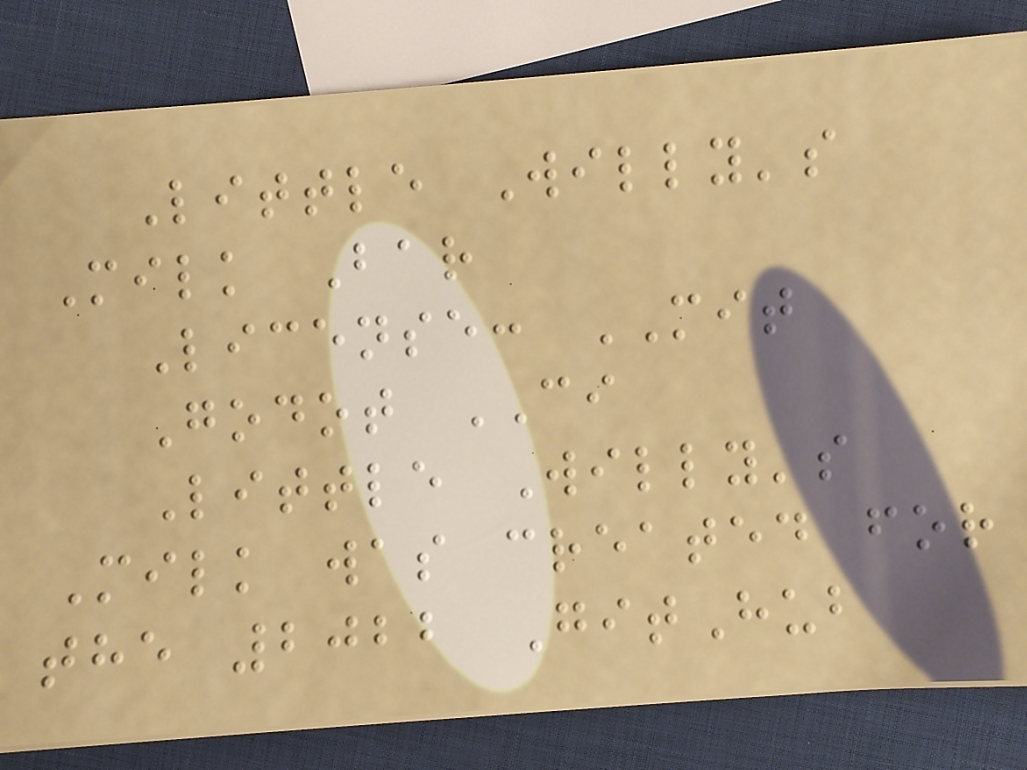Little Willy's
Milk Bar
License: MIT
Godot CI
Little Willy's
Milk was created for
the 2022 GitHub
